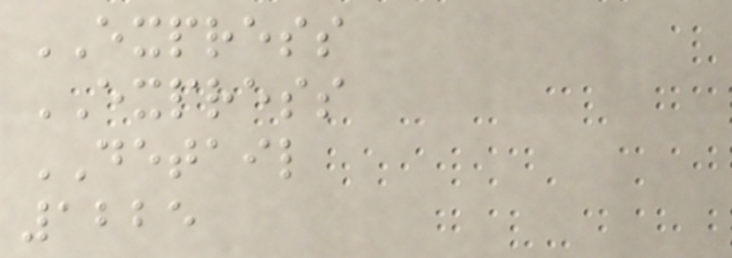EXPRESS
EXPRESS
DETAIL
1225
